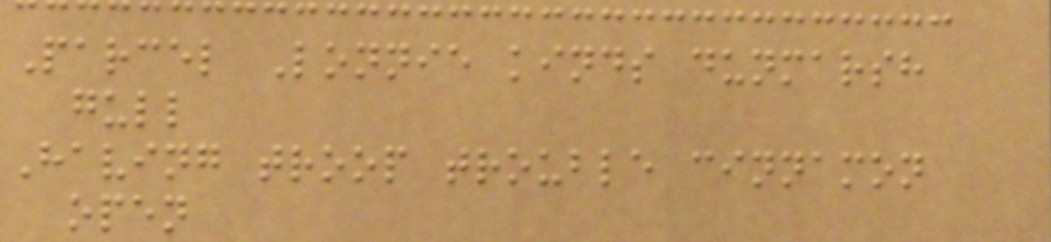Parcel Lonnie kinds dunmarsh
gull
Having troop trouble cinnamon
open
